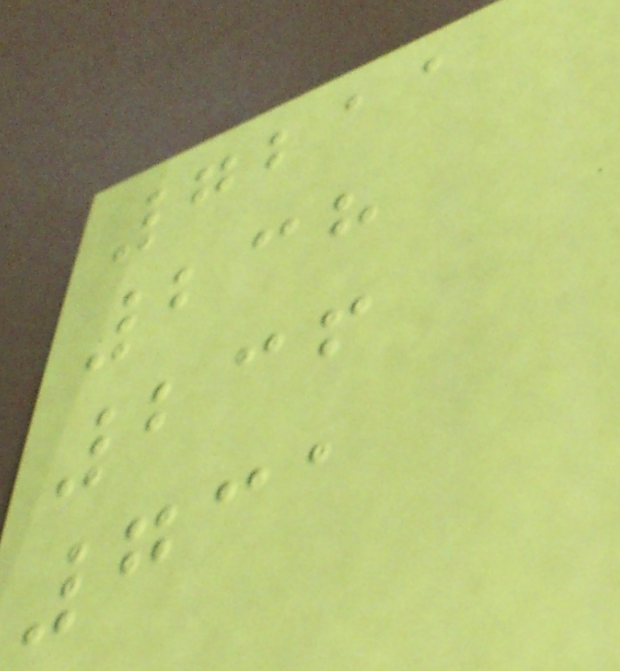7211
238
236
731
